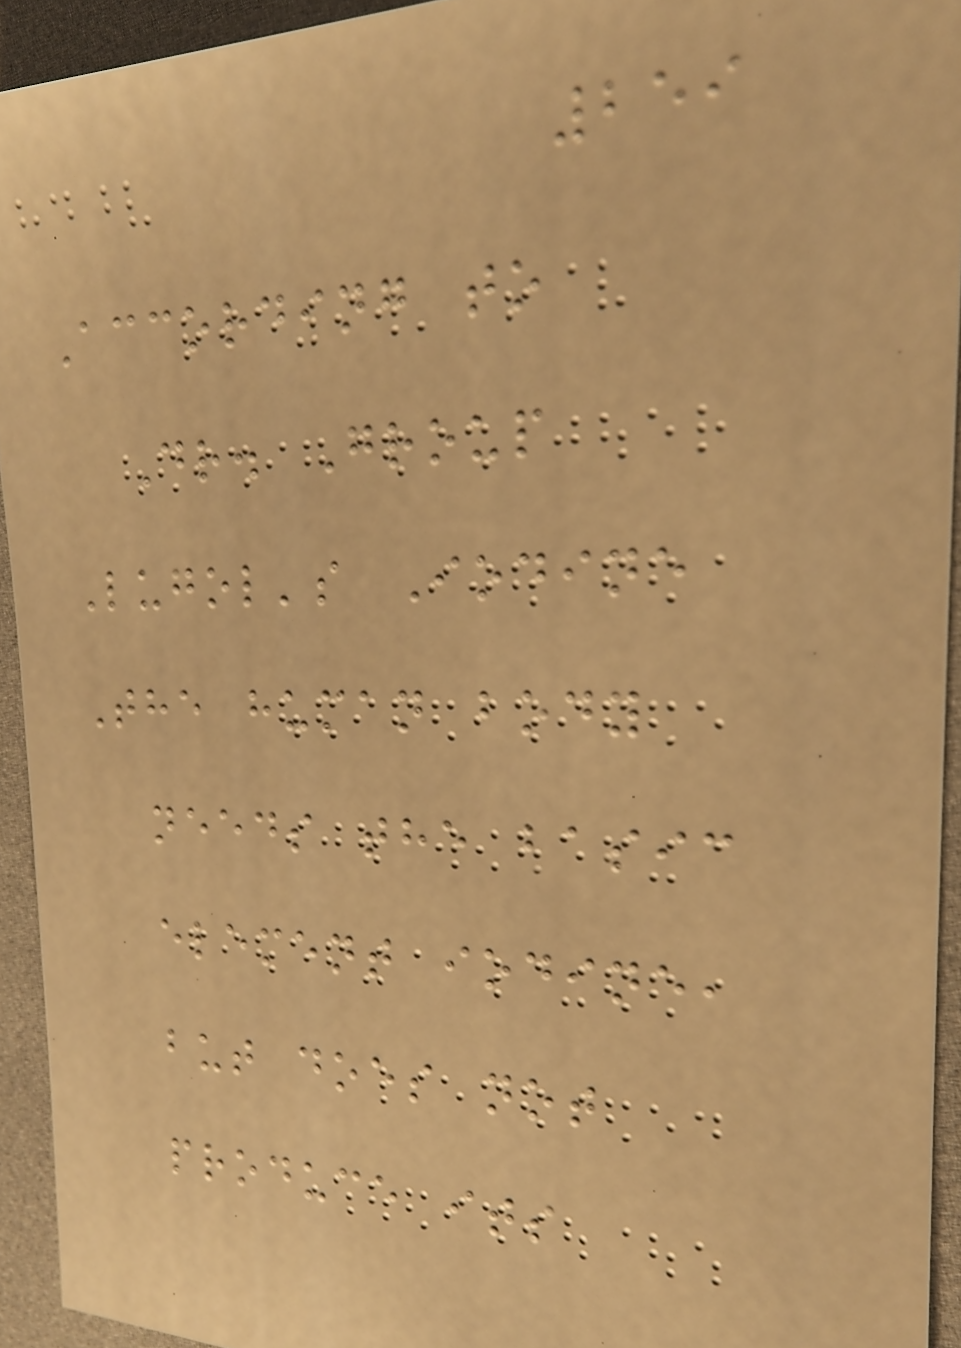259
According to
Dr. Group
Lugol's Iodine
The human body
needs the basic
element iodine,
but does not
produce its
